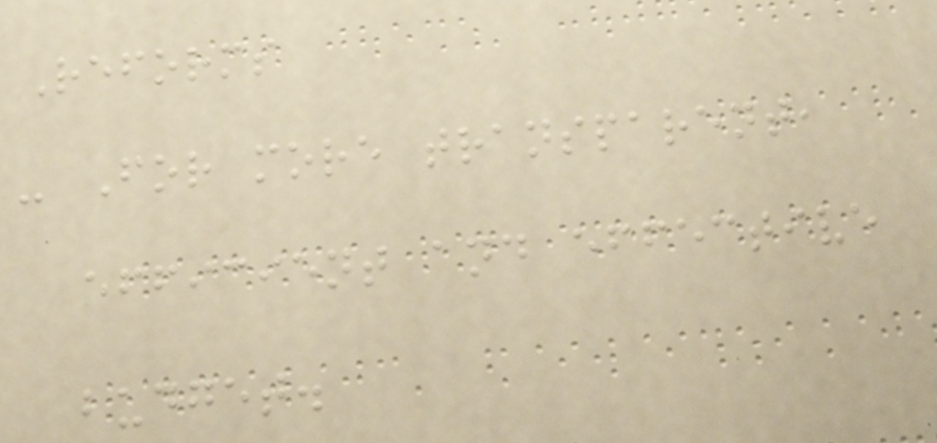Reforms
- For more transparent,
efficient and effective
budget.
